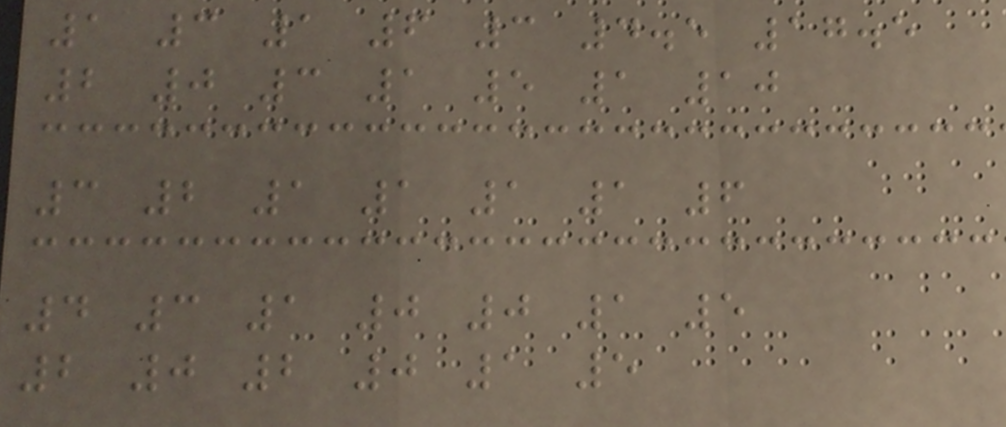1 3 1 6 3 4.5 17.5
2 0 3 1 5 1 10
3 2 1 1 1 1 6
4 3 1 0 0 1 5
2 0 2 0 1 5
